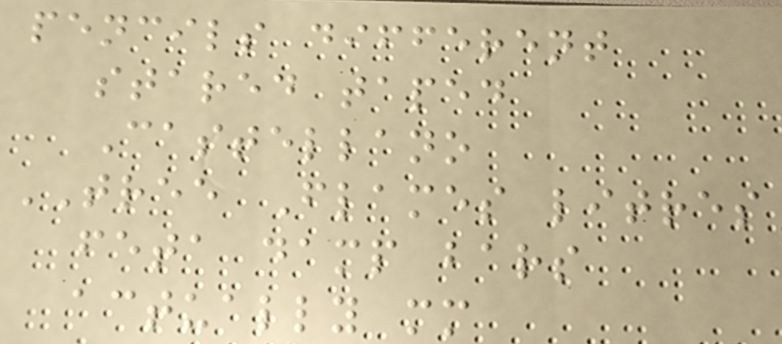pencils different
stared taped
Castellano
TREE Flames litres
feta damp bars
actually mm
